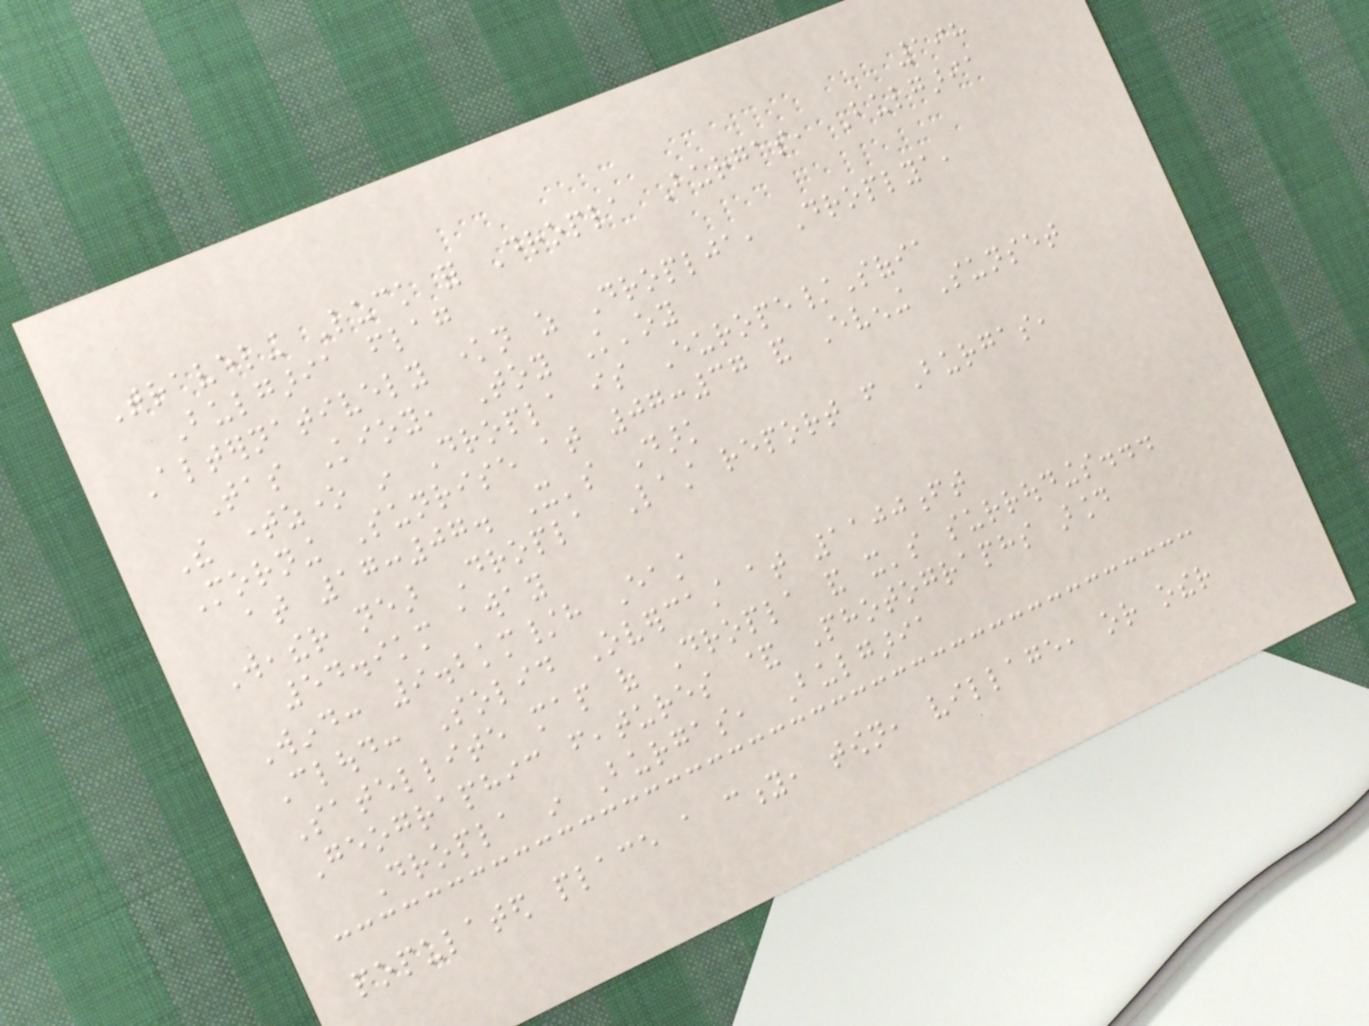198
Traveling Luck for Dropla Burgas, Bulgaria
Bulgaria flag
Alternatively known as Droplja, Droplya,
Tas Kioy, Toy K'oy
The timezone in Dropla is Europe/Sofia
Morning Sunrise at 07:37 and Evening Sunset
at 17:07. It's Dark
Weather near Dropla Last report from Burgas,
54.9km away
Wind: 9.2km/h East
Cloud: Solid Overcast at 1100ft
Satellite map of Dropla and it's surroudings...
Geographic features & Photographs around
Dropla in Burgas, Bulgaria
populated place a city, town, village, or other
